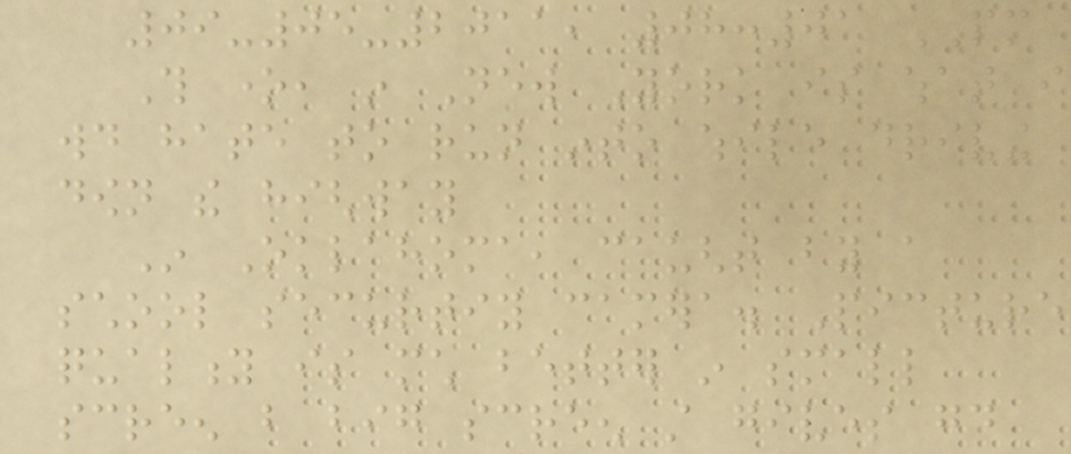09-05-2011, 08:01 PM
This one, in New York is what i
would hate to run into while driving
down the highway
In Oklahoma, caught by a
school securtiy camera. Picture
quality is much better in small
screen but big screen still gives good
